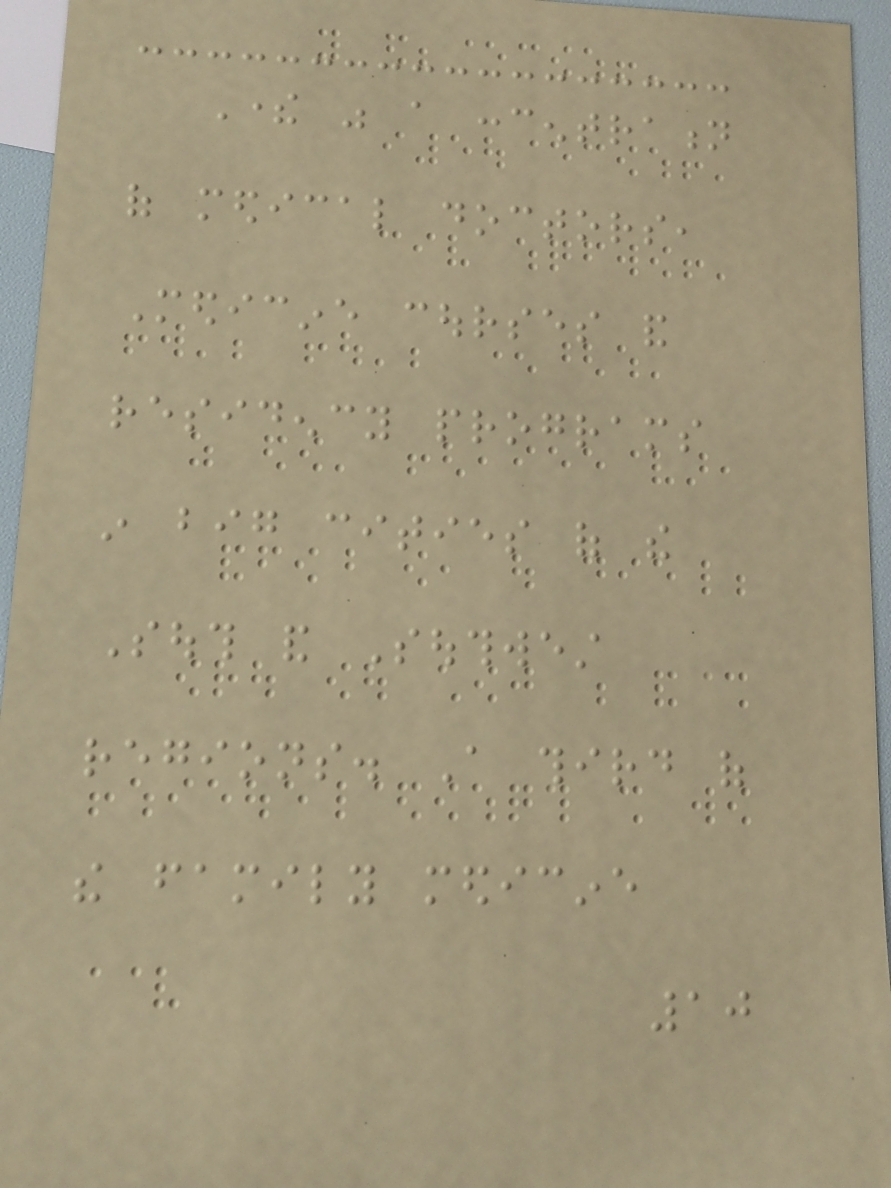There was a concentration
of medical doctors,
Medicine courses and
residency programs
in big cities of the
South and Southwest
regions. A third of
the family medicine
10
